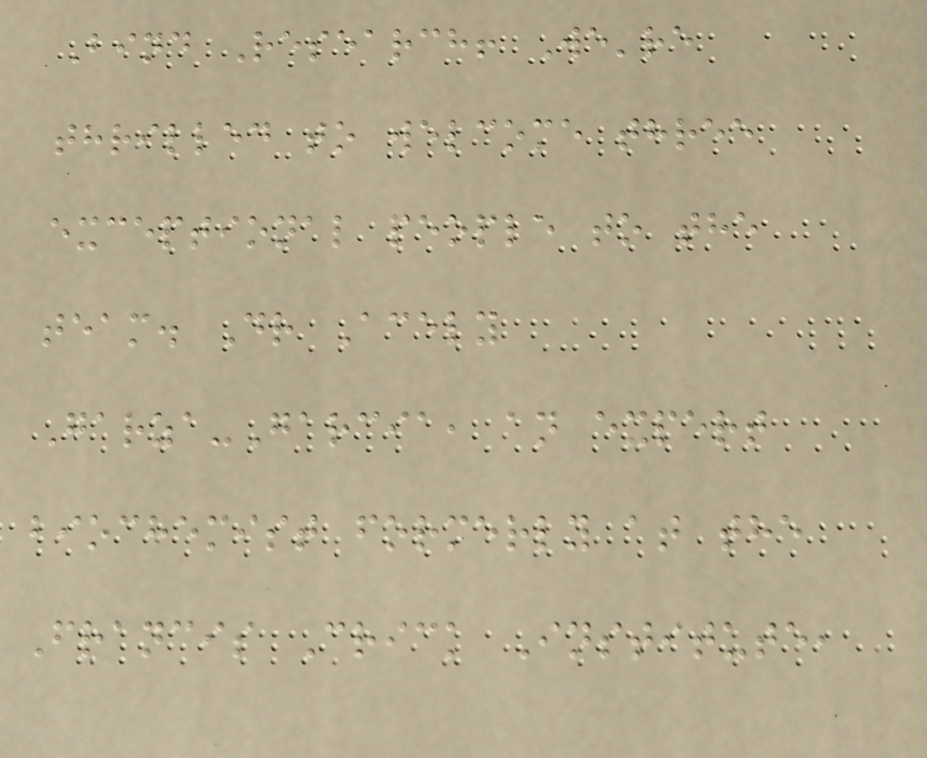Bind Research! We're
thrilled to welcome three
exceptional people to the
team. Dr Acely
Garza-Garcia, an expert
biochemist formerly at the
Francis Crick Institute,
